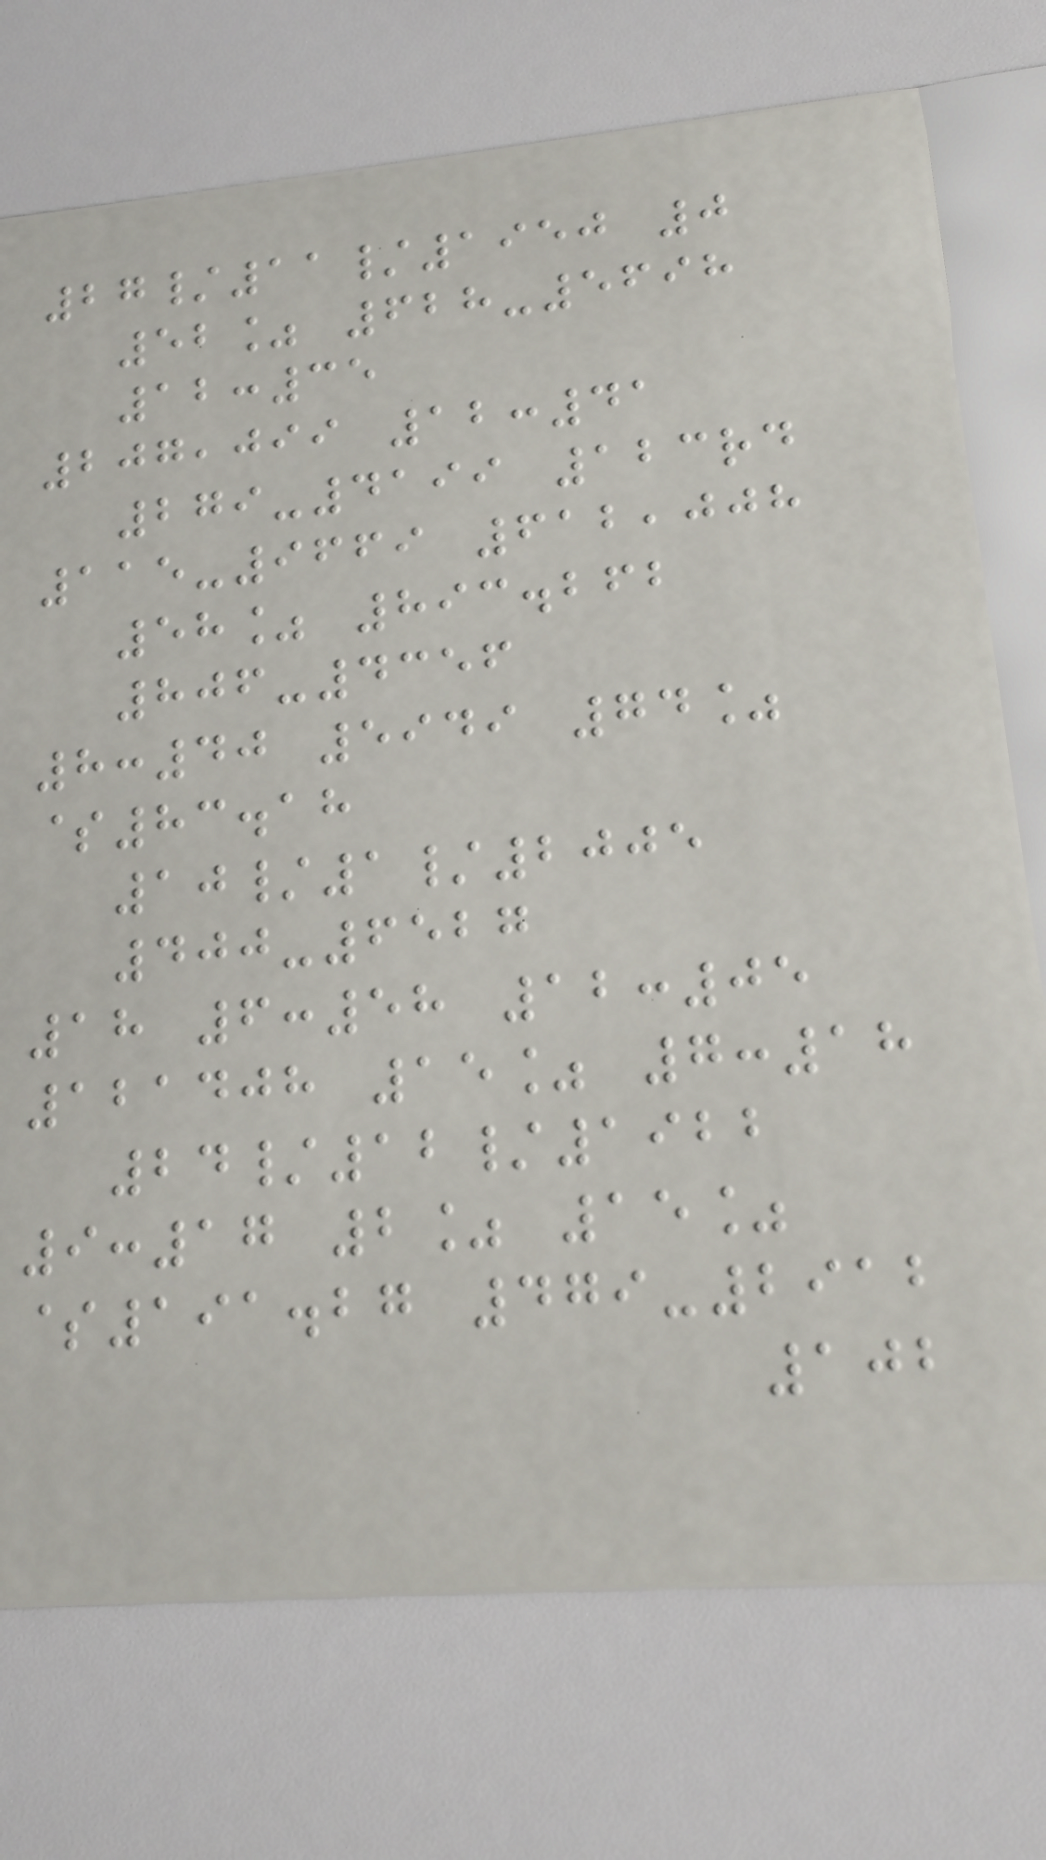27/11/1950 0
52% 628-5698
12:35
207,099 12:41
279-4199 123rd
115-9669 612,008
58% 893.262
806-4356
8:40 5949 74%
$83.18
10/1/2005
400-6527
18 6:58 12:05
121408 15% 7:18
24/12/1922
9:17 2% 15%
$191.27 479-2912
102
